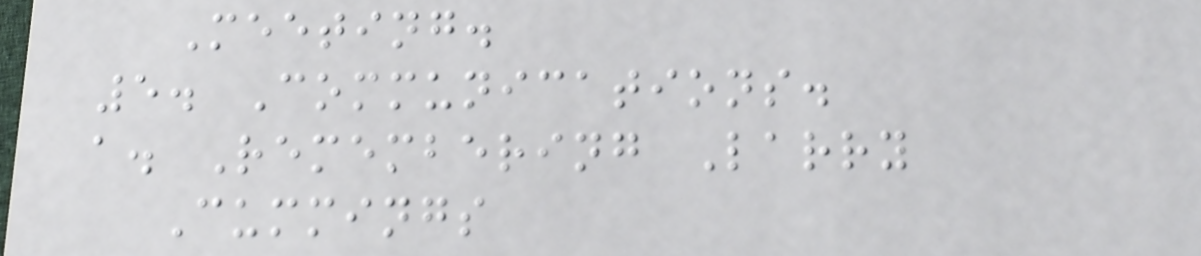Meeting.
5. Communications.
a. Remembering Larry
Cummings
